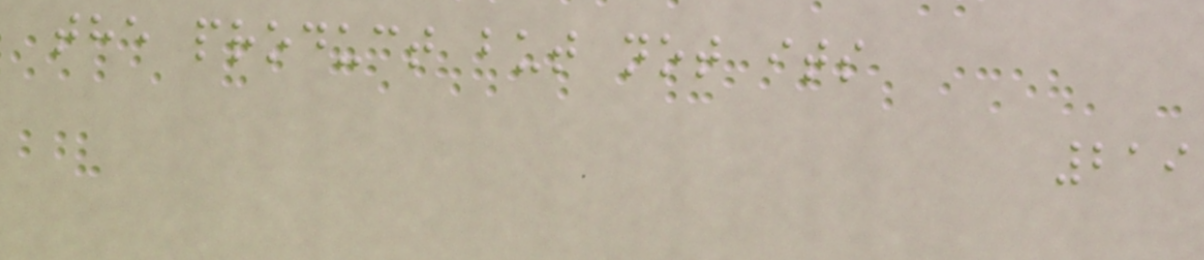the product but not its
219
